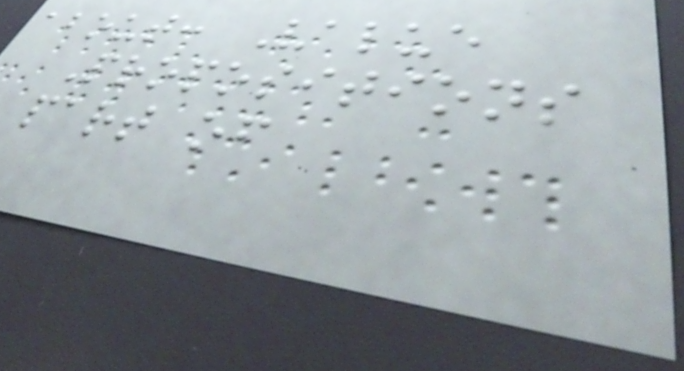about: Value
Propositions
part of
